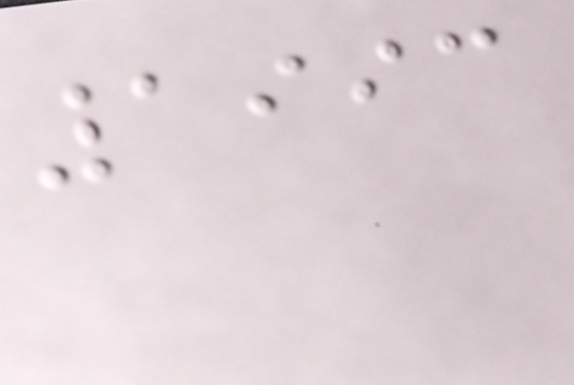1993
